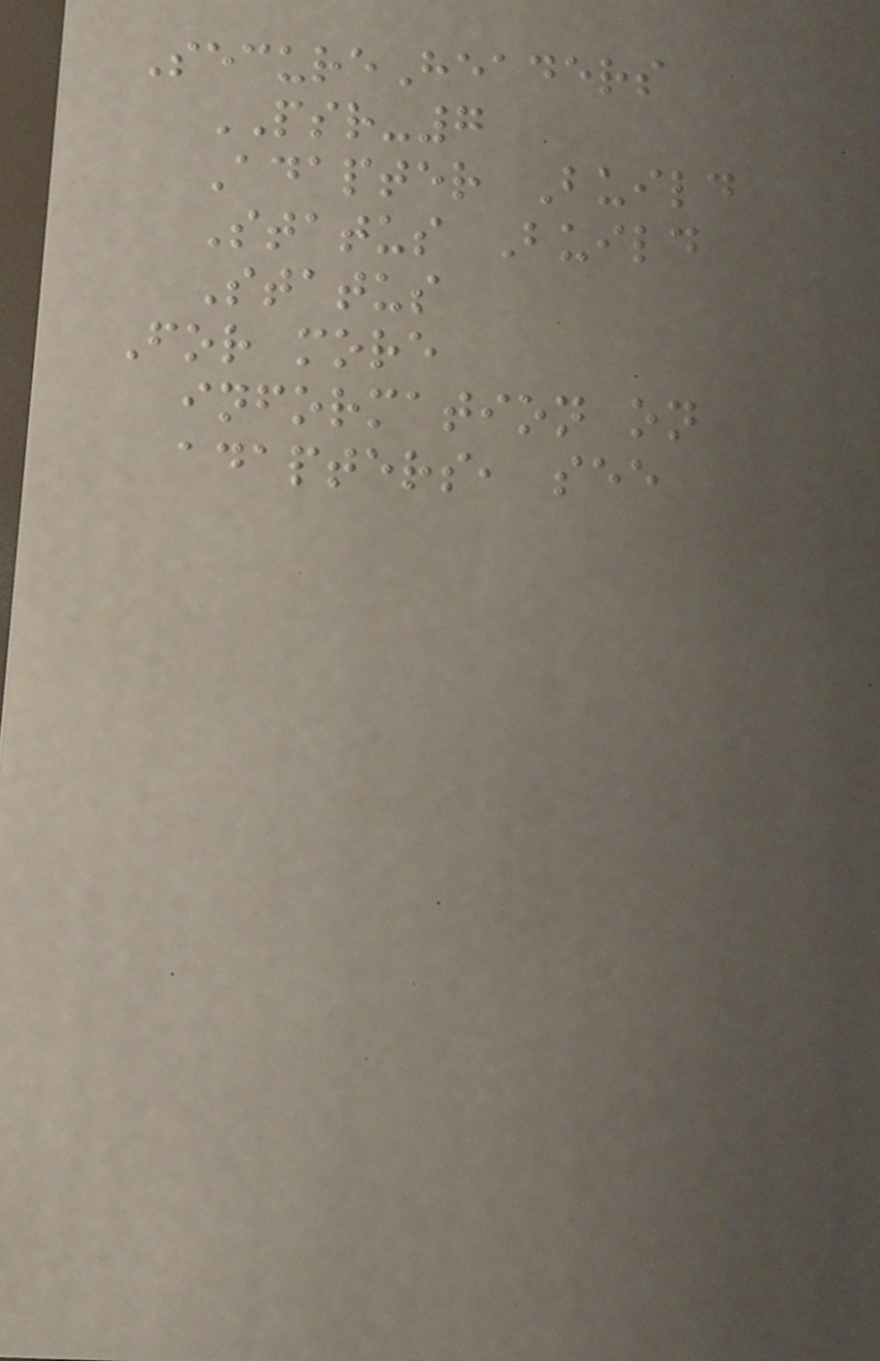SecureHeaders
PSR-7
Adapter Build
Status Build
Status
For more
information on
adapters, see
